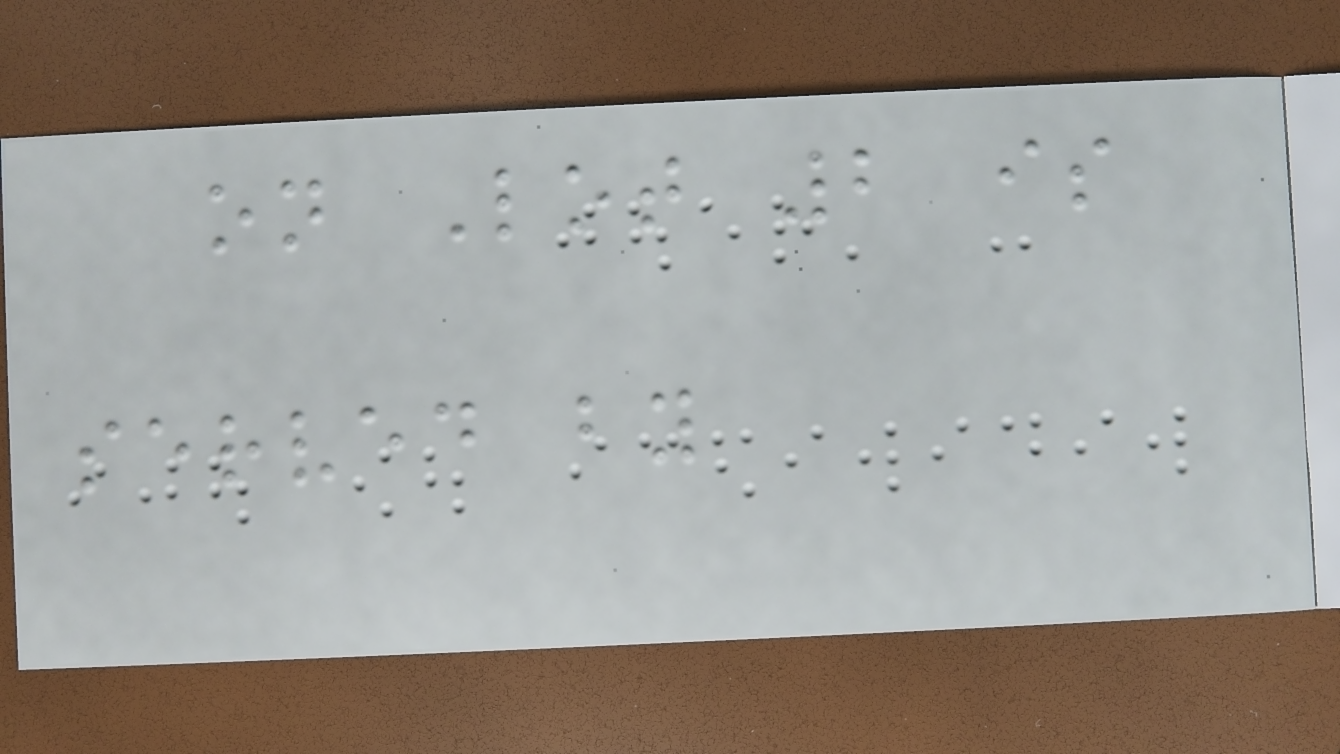on Lot 2 is
served by
